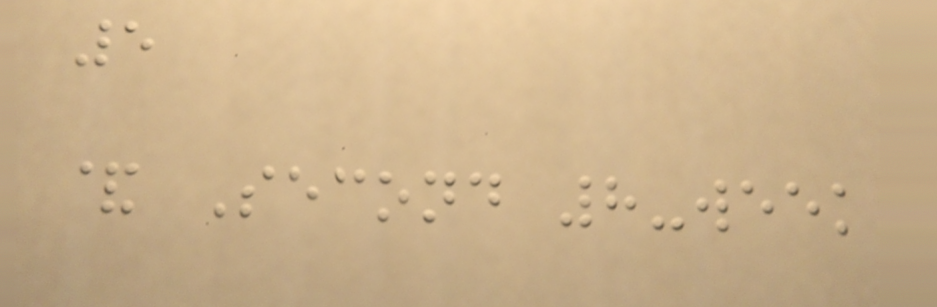5
& Second 8-week
